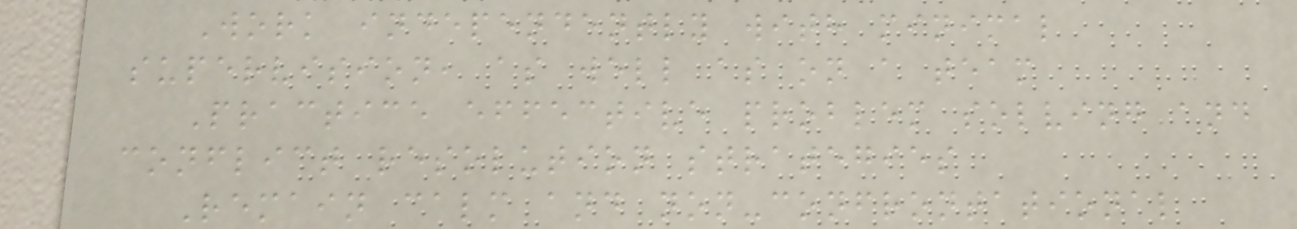Work independently with minimal
supervision, as well as on a team
Practice effective problem solving and
conflict resolution strategies
Remain calm and non-confrontational
